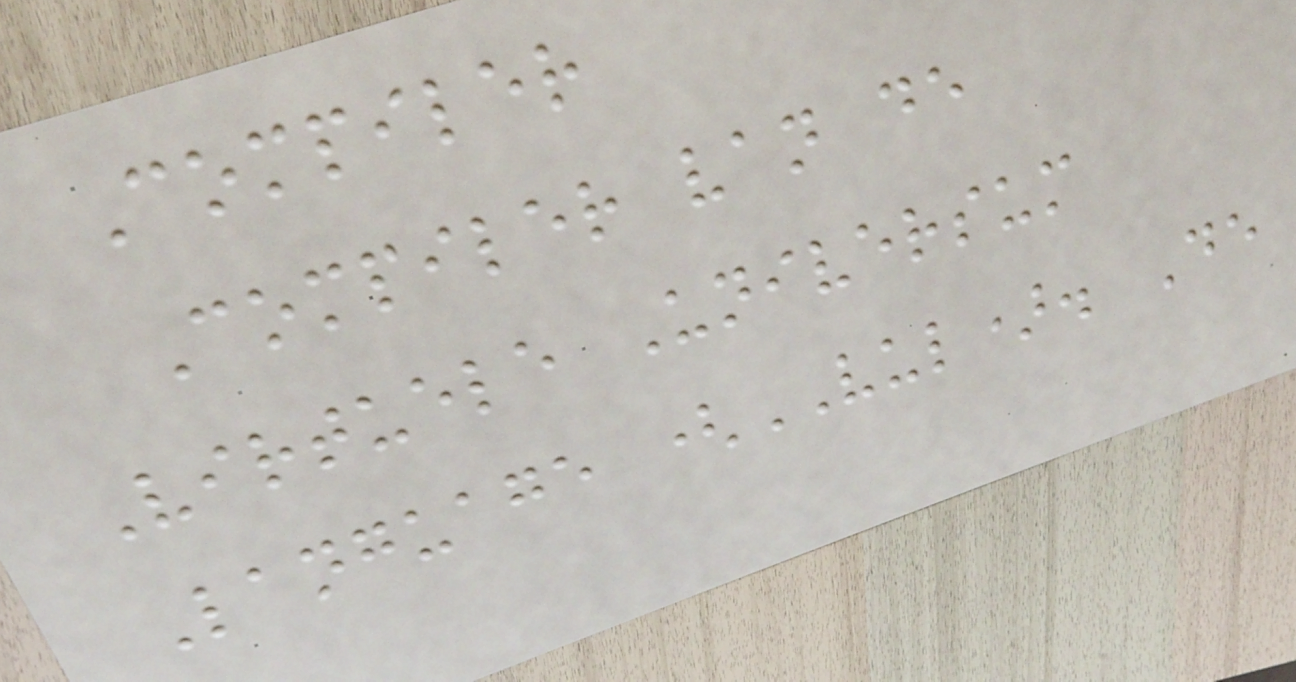Compiler
Compiler van de
Virtuele Universum
Language (VUL). De
